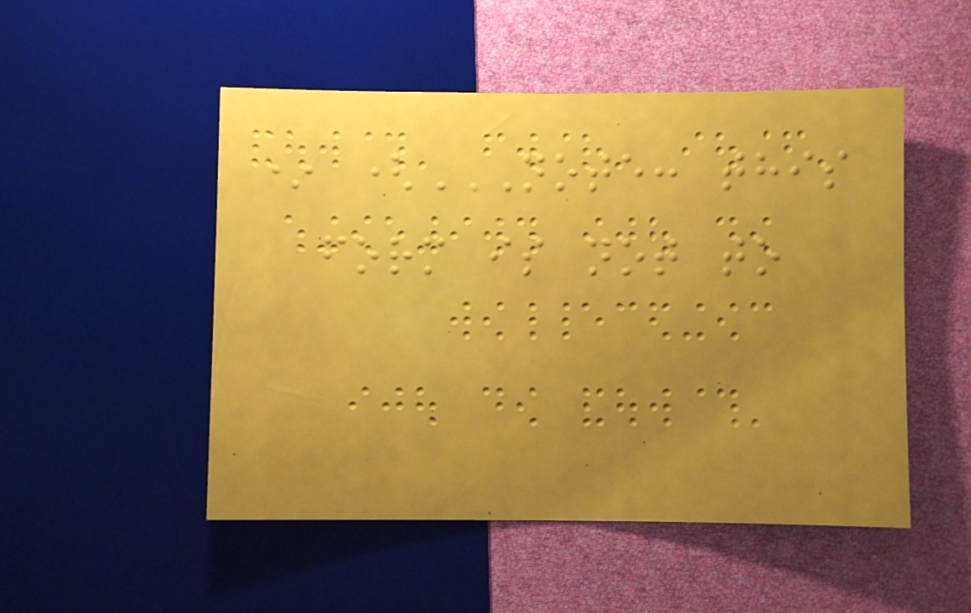* (NOTE: THIS
FORM IS NOT TO
